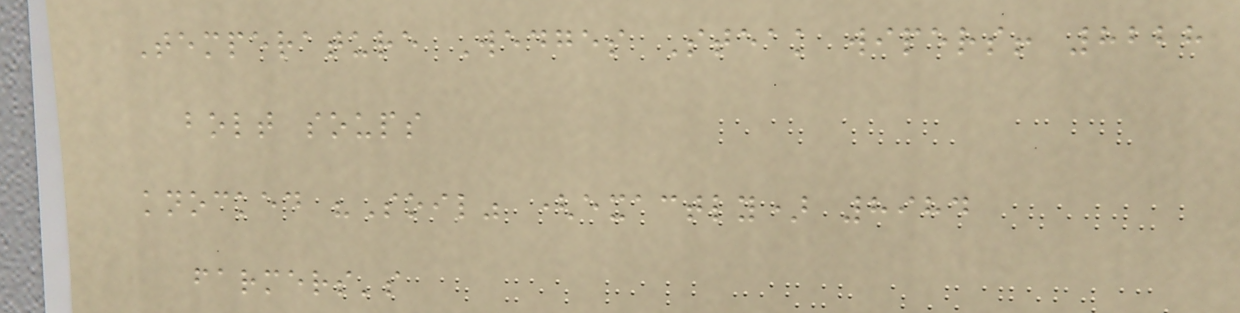Temperature Wedges Steak wipers! 8228
bolt soups
knocked "Soil" (exactly) 8984
farmers's
